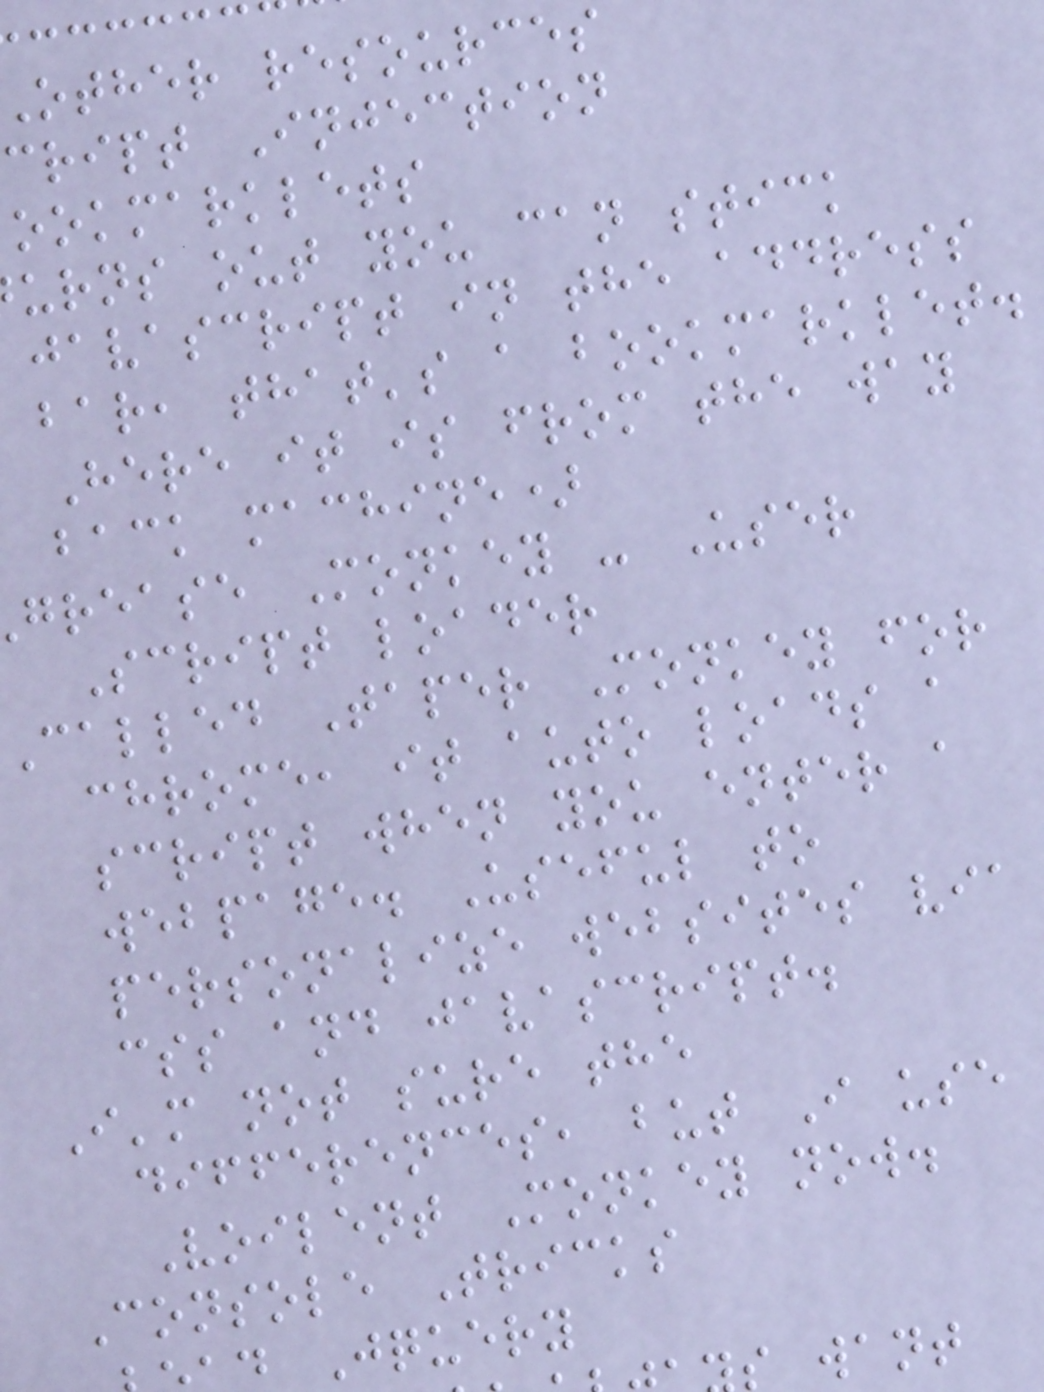other resources
cript Injection
ookmarklets
urns out you can stick
javascript in the address
bar, that's a bookmarklet.
Here it is from the way
back machine)
grease Monkey - User
Script loader
Called Taper Monkey for
chrome, it auto loads a
script when you enter a
webpage. Useful to
personalize websites via
css and javascript.
I'm not sure the
differences, but I use
Voilent Monkey now.
Console Tricks
Jquery
s want
